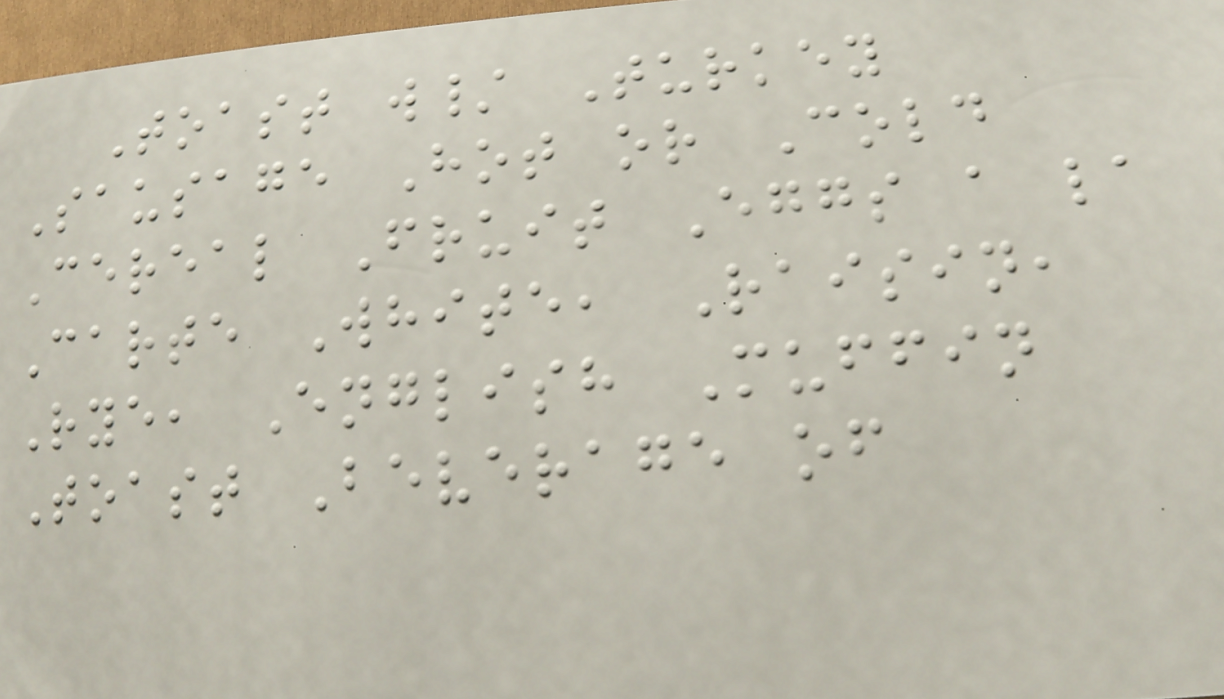Toast w/ Turkey
Sausage Hot or Cold
Cereal Fruit Eggs a la
Carte White, Raisin,
Rye, English Muffin
Toast Beverage of
